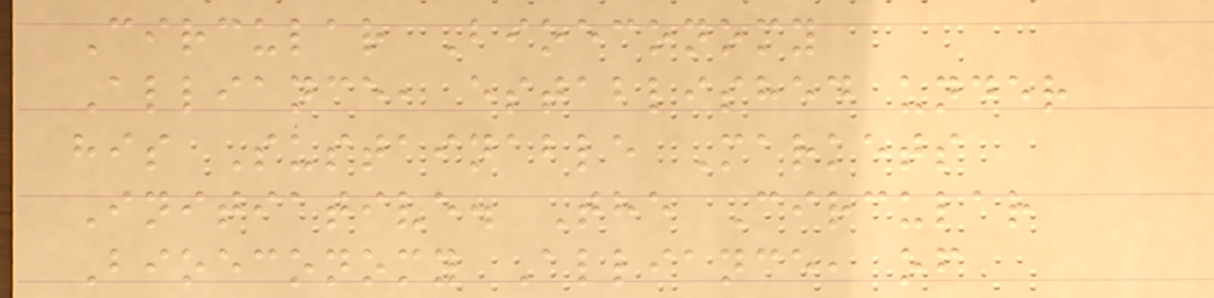Circular Bioeconomy
Alliance, established under
his Sustainable Markets
Initiative. The Circular
Bioeconomy Alliance, of
